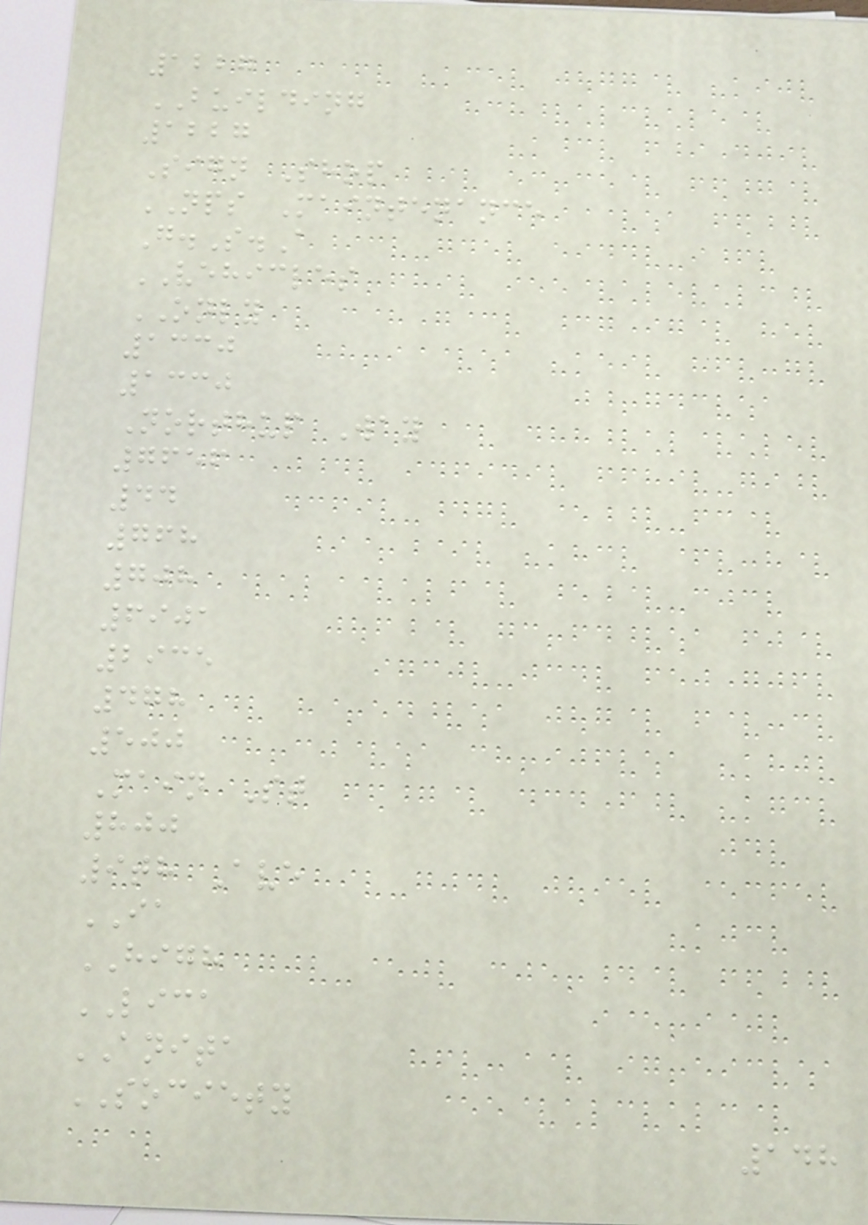1227
BUILDING
1227
Sign Shop
NPS Maintenance
G.S.A
VEHICLES
ONLY
1330
1330
Northup Way
7656
44
768
708
6901
2935
478
500
Main St
800
9th Ave
IA
HIGH
LICA
ANITA
SOCIETY
148
